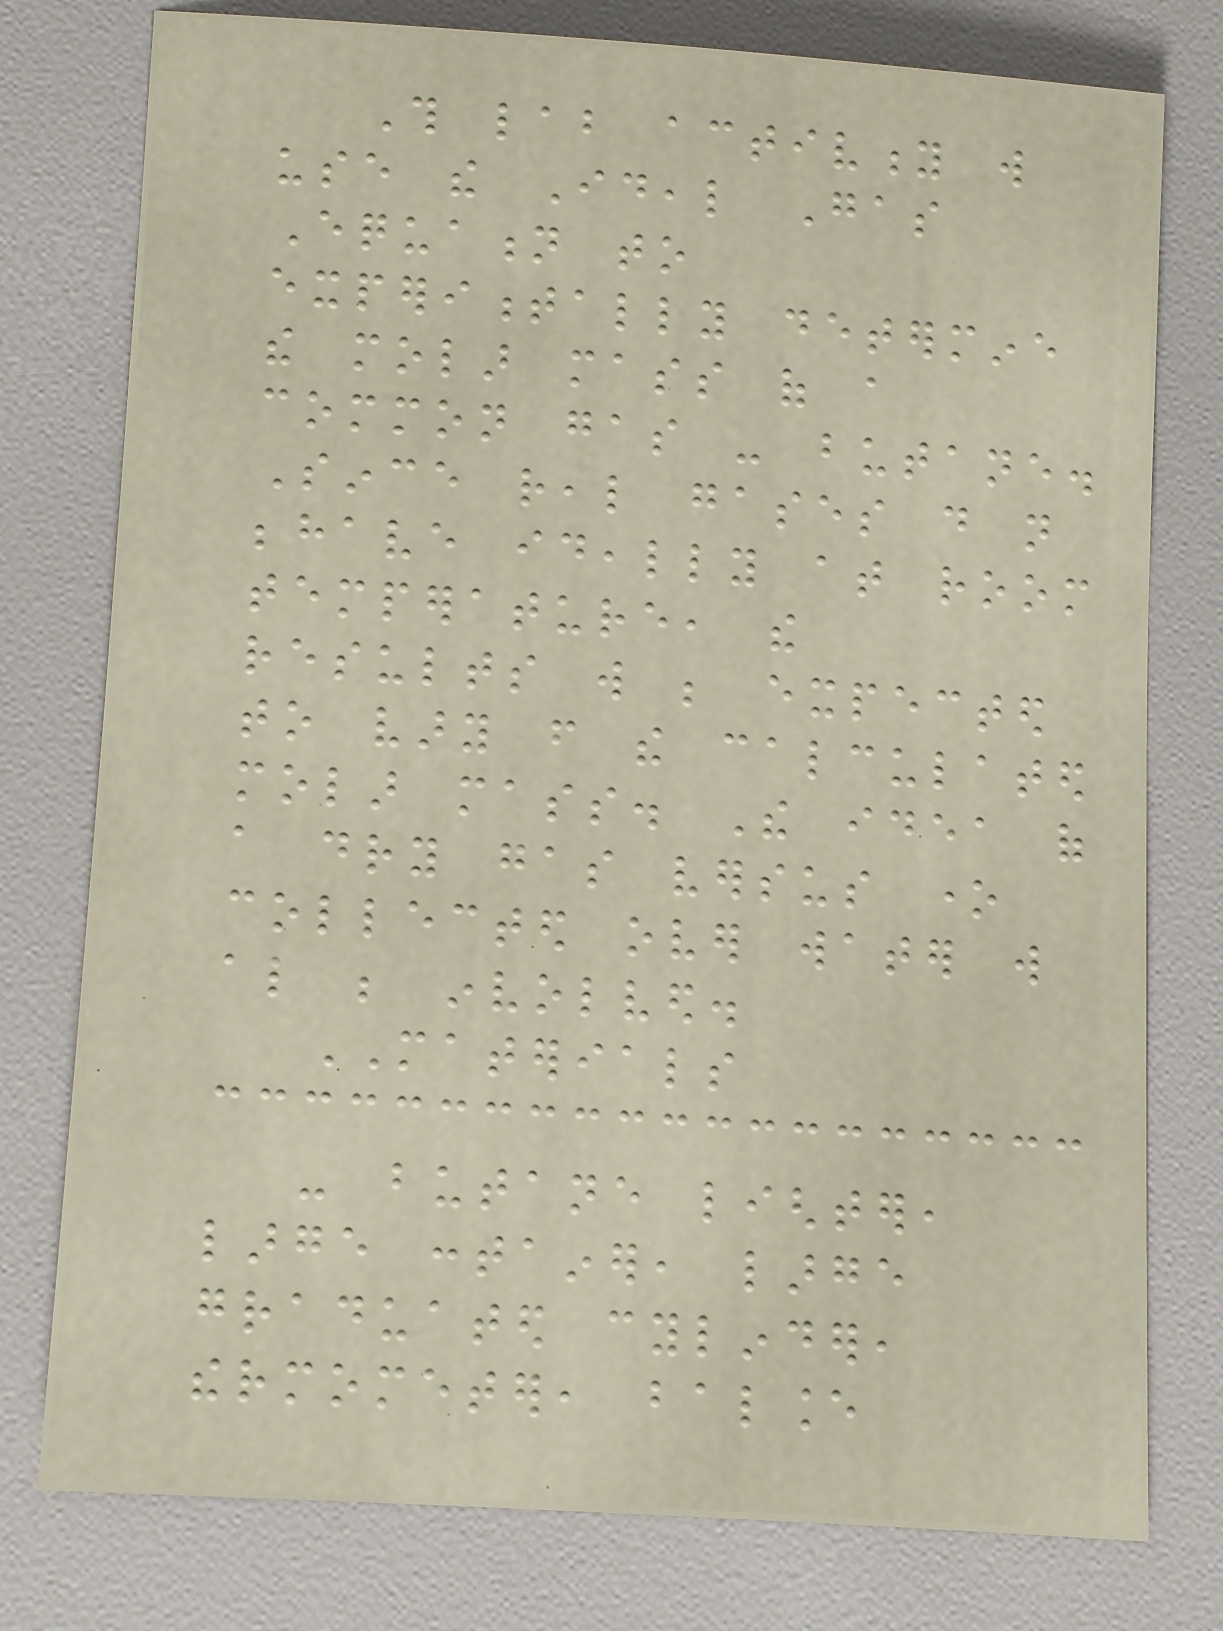This lab activity will
use the Ideal Gas
Equation to
experimentally determine
the molar mass of a
common gas - butane.
Since real gases do not
behave ideally at room
temperature, the
results will be expected
to vary from the calculated
molar mass. The idea of
a dry gas versus one
collected over water will
also be involved.
MATERIALS
- butane lighter,
large container, large
graduated cylinder,
thermometer, balance
